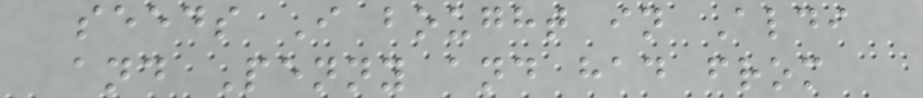seeds I bought in Aldi
and Penny and had from
